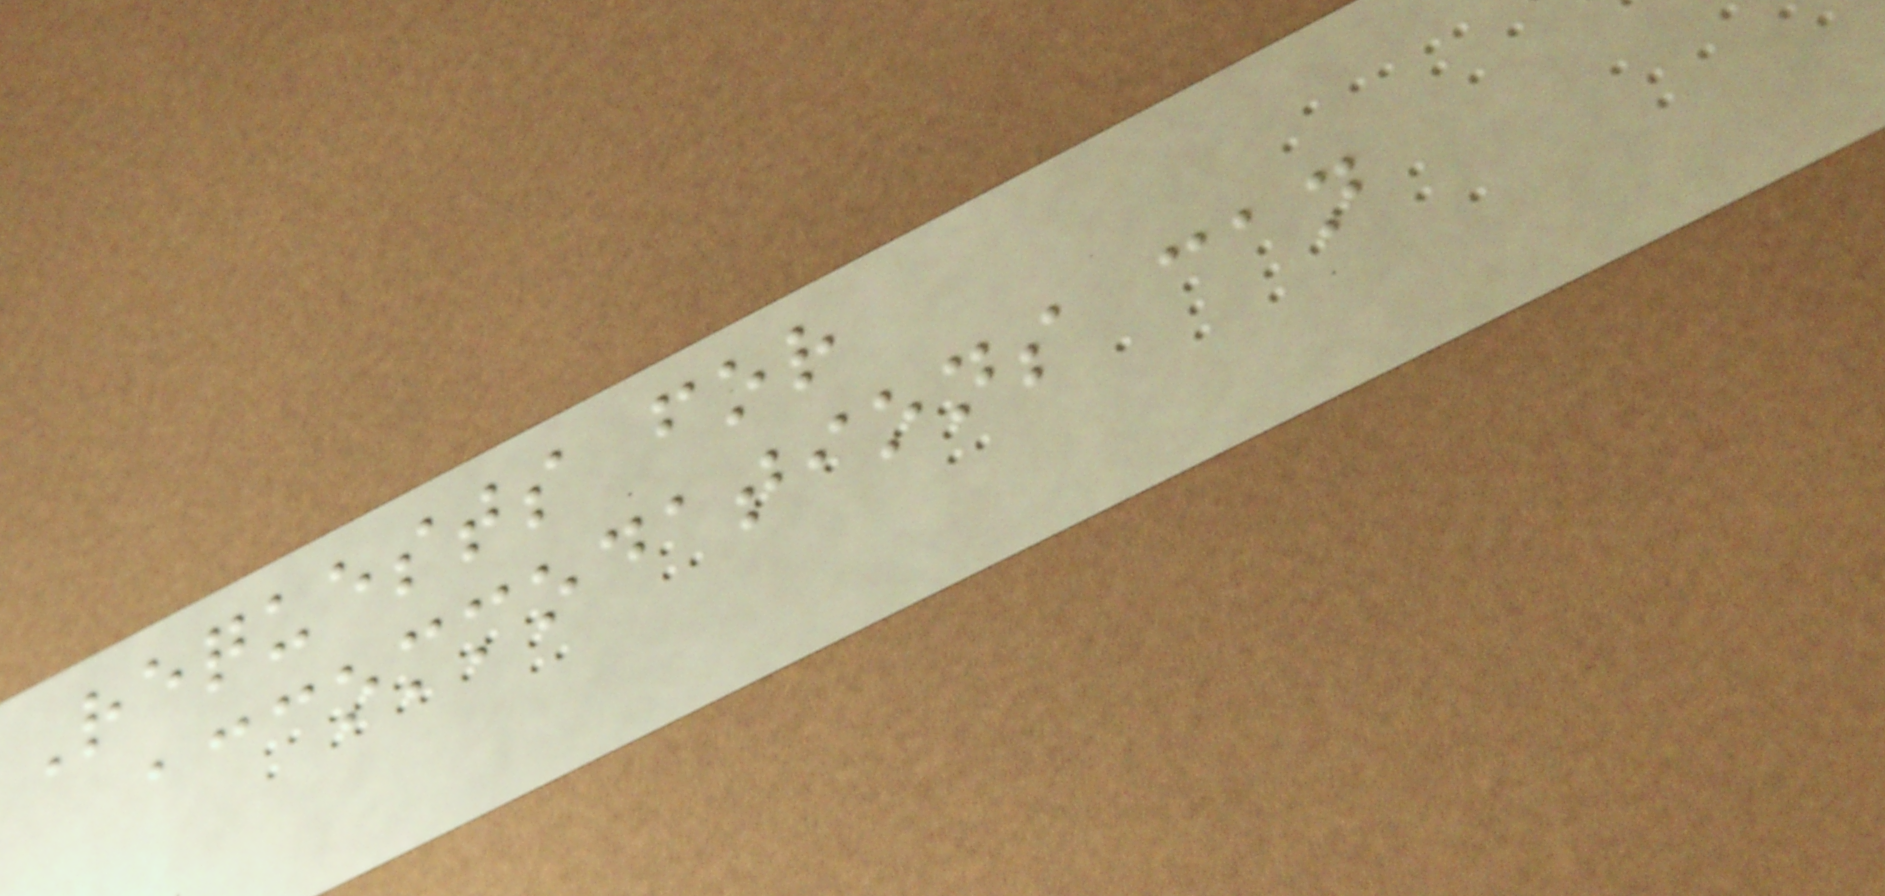Requests for
accommodations can
